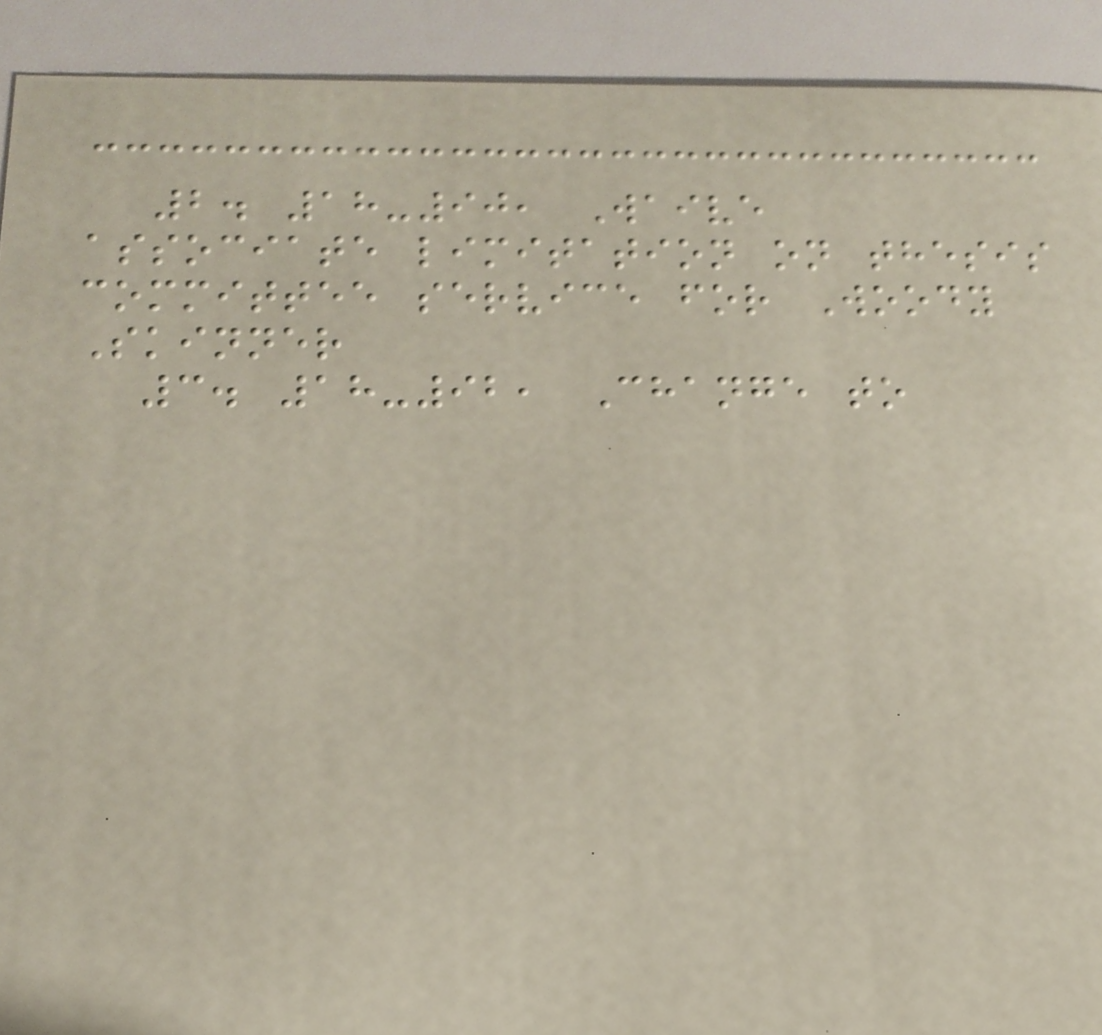2. 18-90, Waive
associate limitation on thesis
committee service for Woody
Skinner
3. 18-92, Change to
